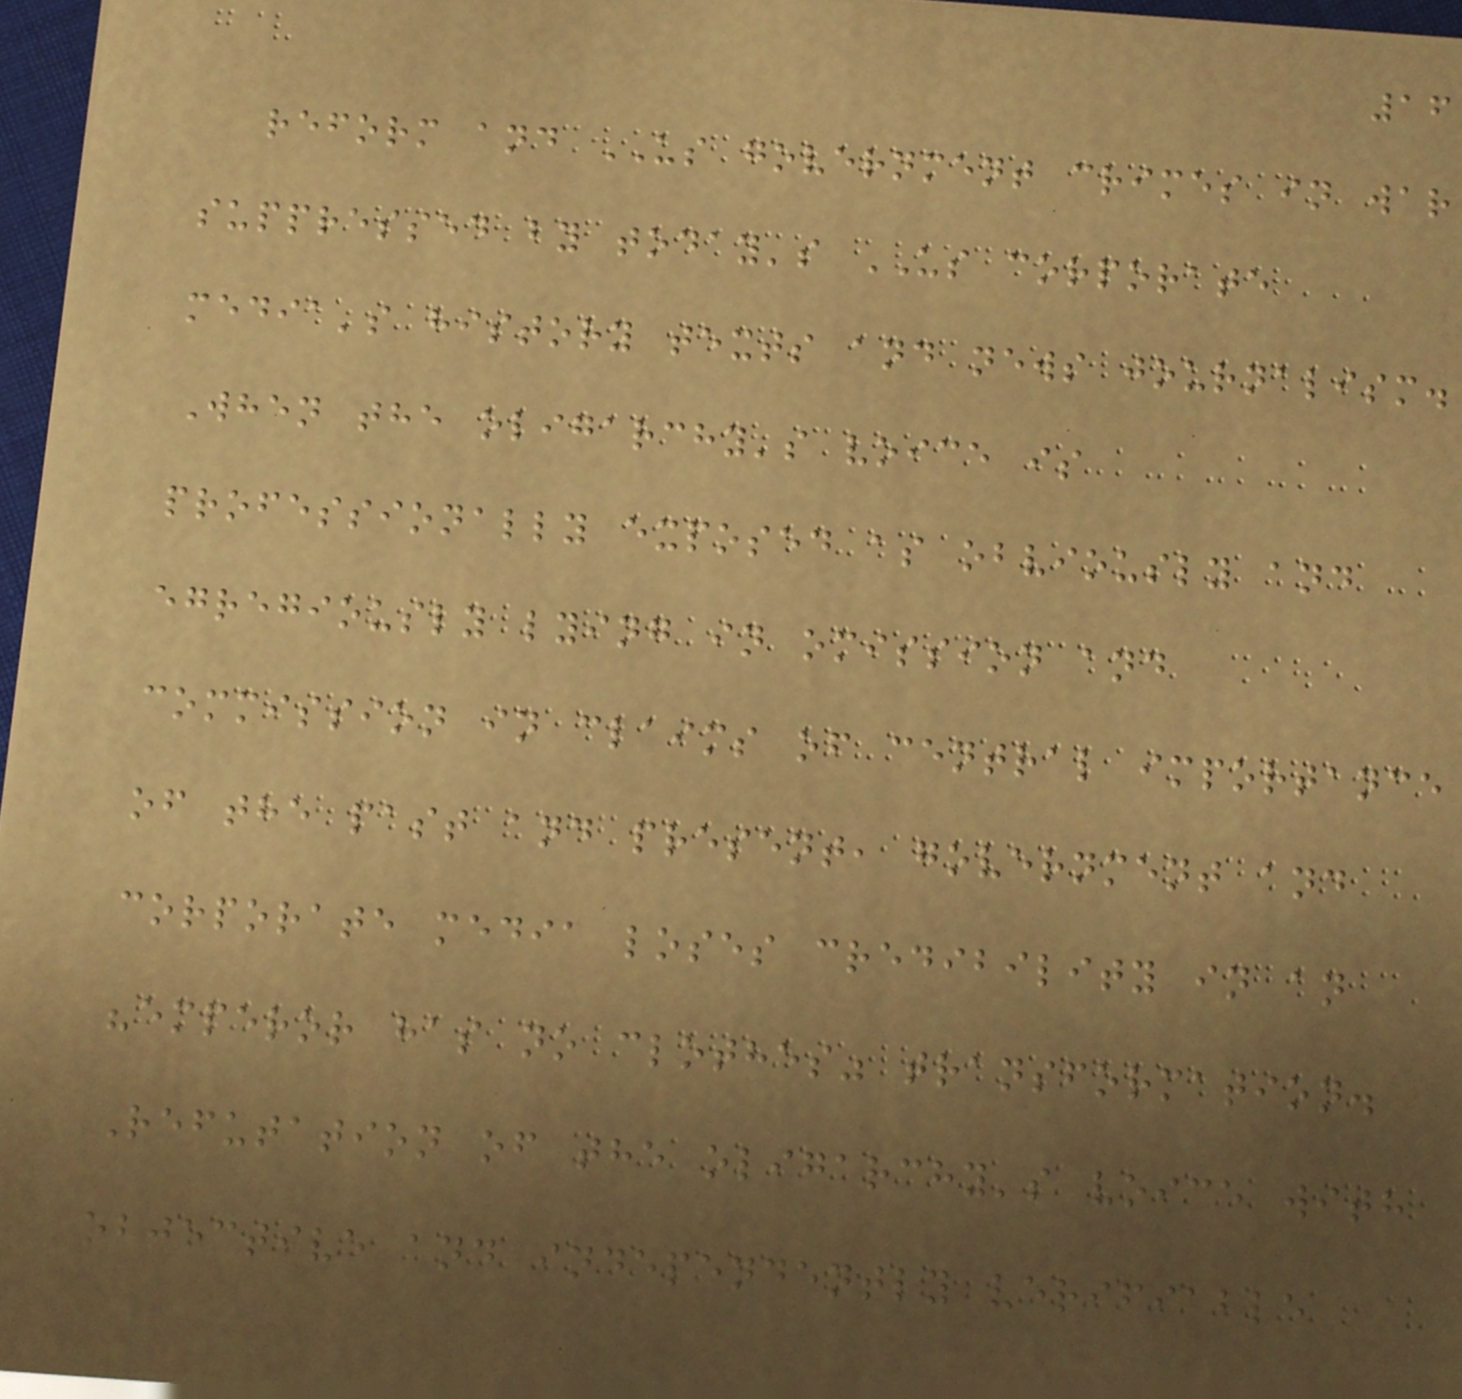16
reform and US government crimes in war
suppressed by today's US corporate
media's history texts and news journalism.
When the oligarchy's voice is
professionally exposed as obviously and
egregiously lying in omission and
commission in claims of central importance
of the past and present, government and
corporate media loses credibility in an
"emperor has no clothes" transformation.
Refutation of the oligarchy's voice with
objective and independently verifiable
